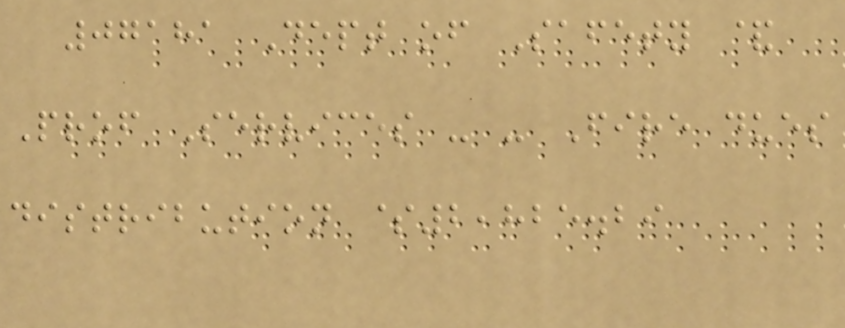07181 Dept of Safety &
Prof Services - - Fire dues
distribution $2,825.29
